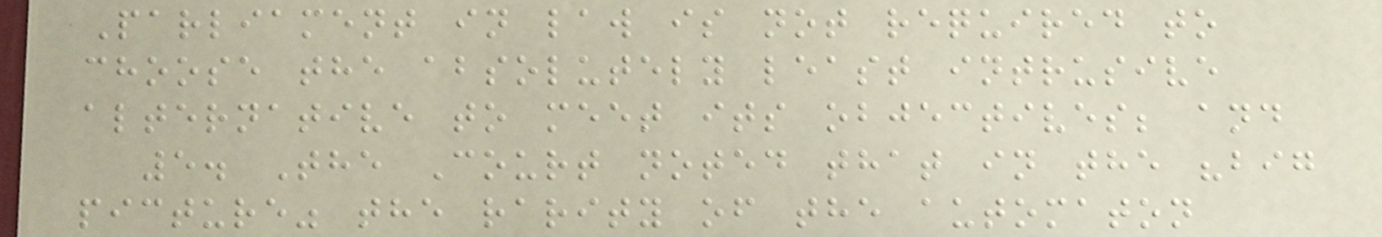Parliament in law is not required to
choose the absolutely least intrusive
alternative to meet its objectives; and
5. The Court noted that in the "big
picture" the rarity of the automaton
